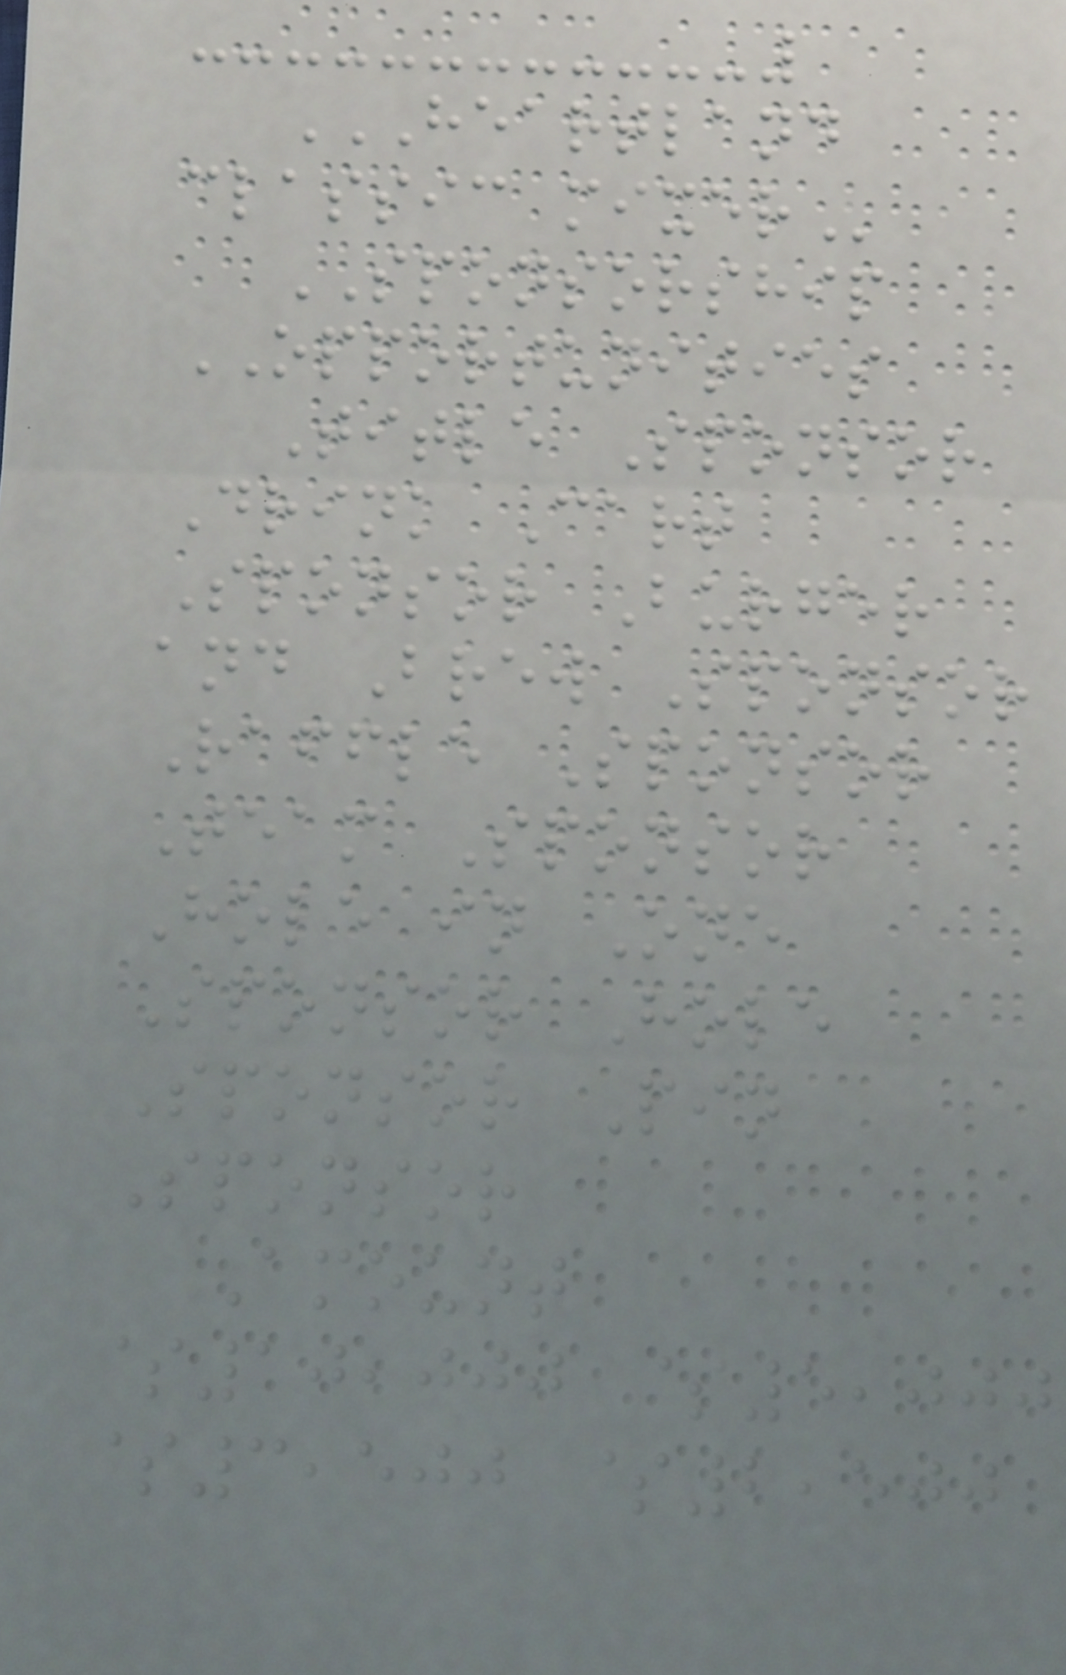HEARTLAND
CLASSIC MIXER
SPONSORSHIP
OPPORTUNITIES
Title Sponsor
Drink Cart
Sponsor Burger
and Brew Sponsor
Raffle Sponsor
Team Sponsor
Hole in One
Sponsor Hole
Sponsor Pin
Sponsor
Amount
$10,000 $5,000
$3,500 $2,500
